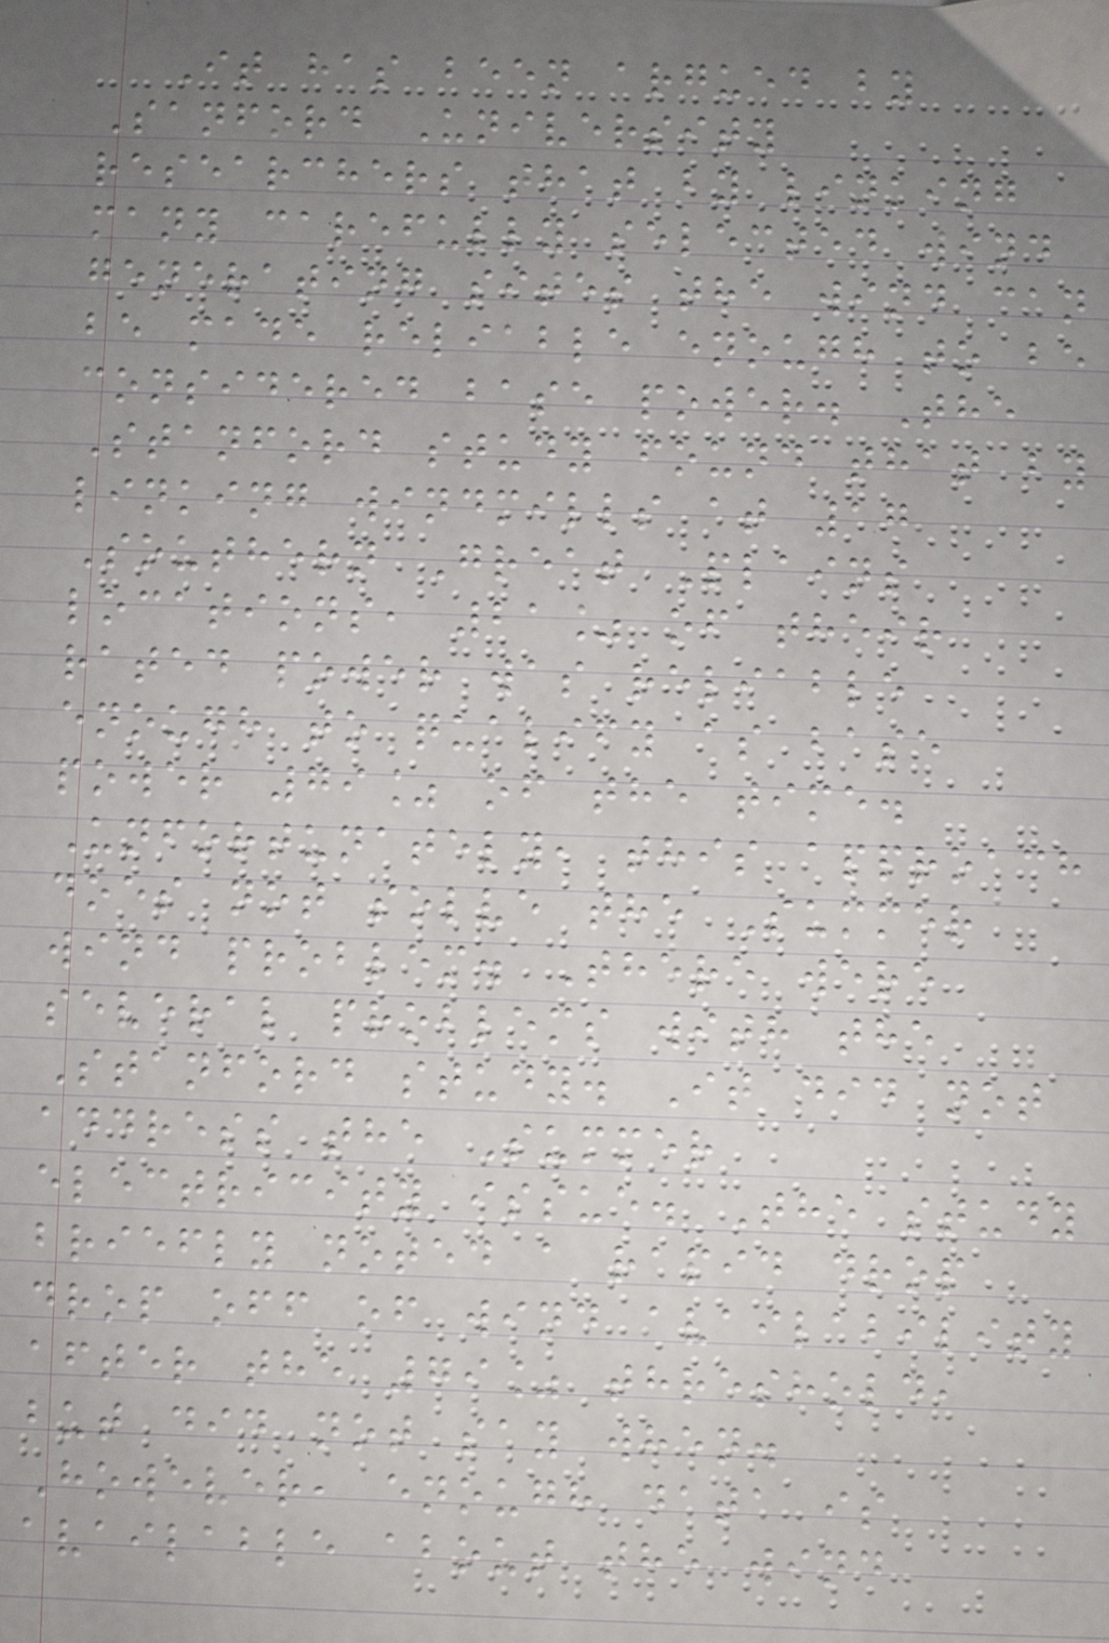It has been argued by
Sanford University
researchers that by linking
many carefully selected wind
generating sites the wind can
be made reliable enough to be
considered base power. The
Stanford study found that by
linking windmills at 17
Southern Great Plains
locations, 21% of their
rated power was reliable
enough to qualify as base
power 79% of the time.
Unfortunately, this approach
does not solve the Summer
wind problem. There were
several problems with the
Stanford study. It did not
address the Summer
electricity issue. The study
briefly noted a rapid drop
drop off of wind availability
after the 79% threshold,
but did not say when.
However, enough data is
available about the wind
